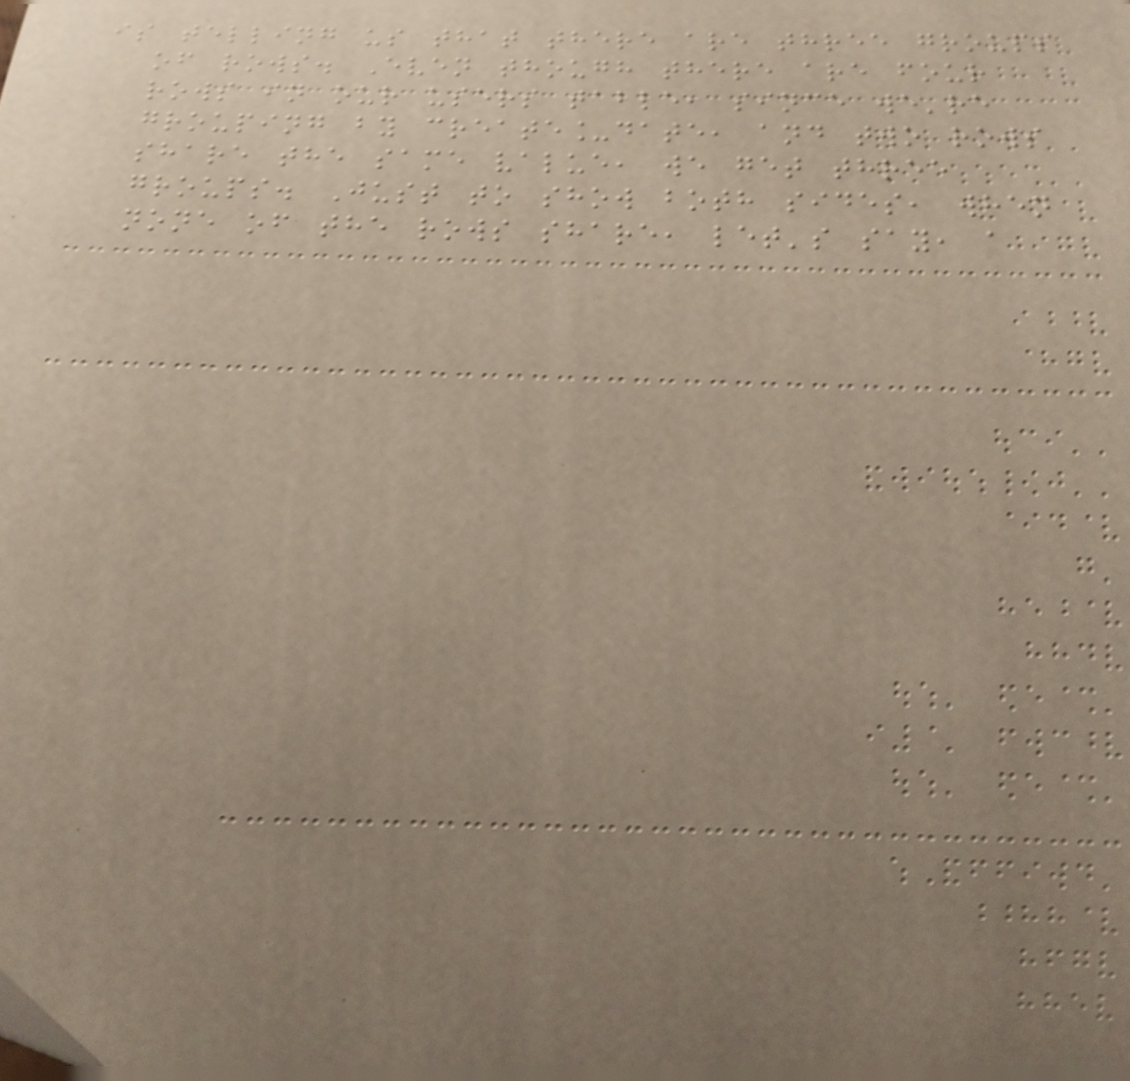is telling us that there are three groups
of rows. Even though there are four
rows in our users table, since we're
grouping by create_date, and two rows
share the same value, we get three
groups. Just to show both sides, when
none of the rows share, let's say, a
